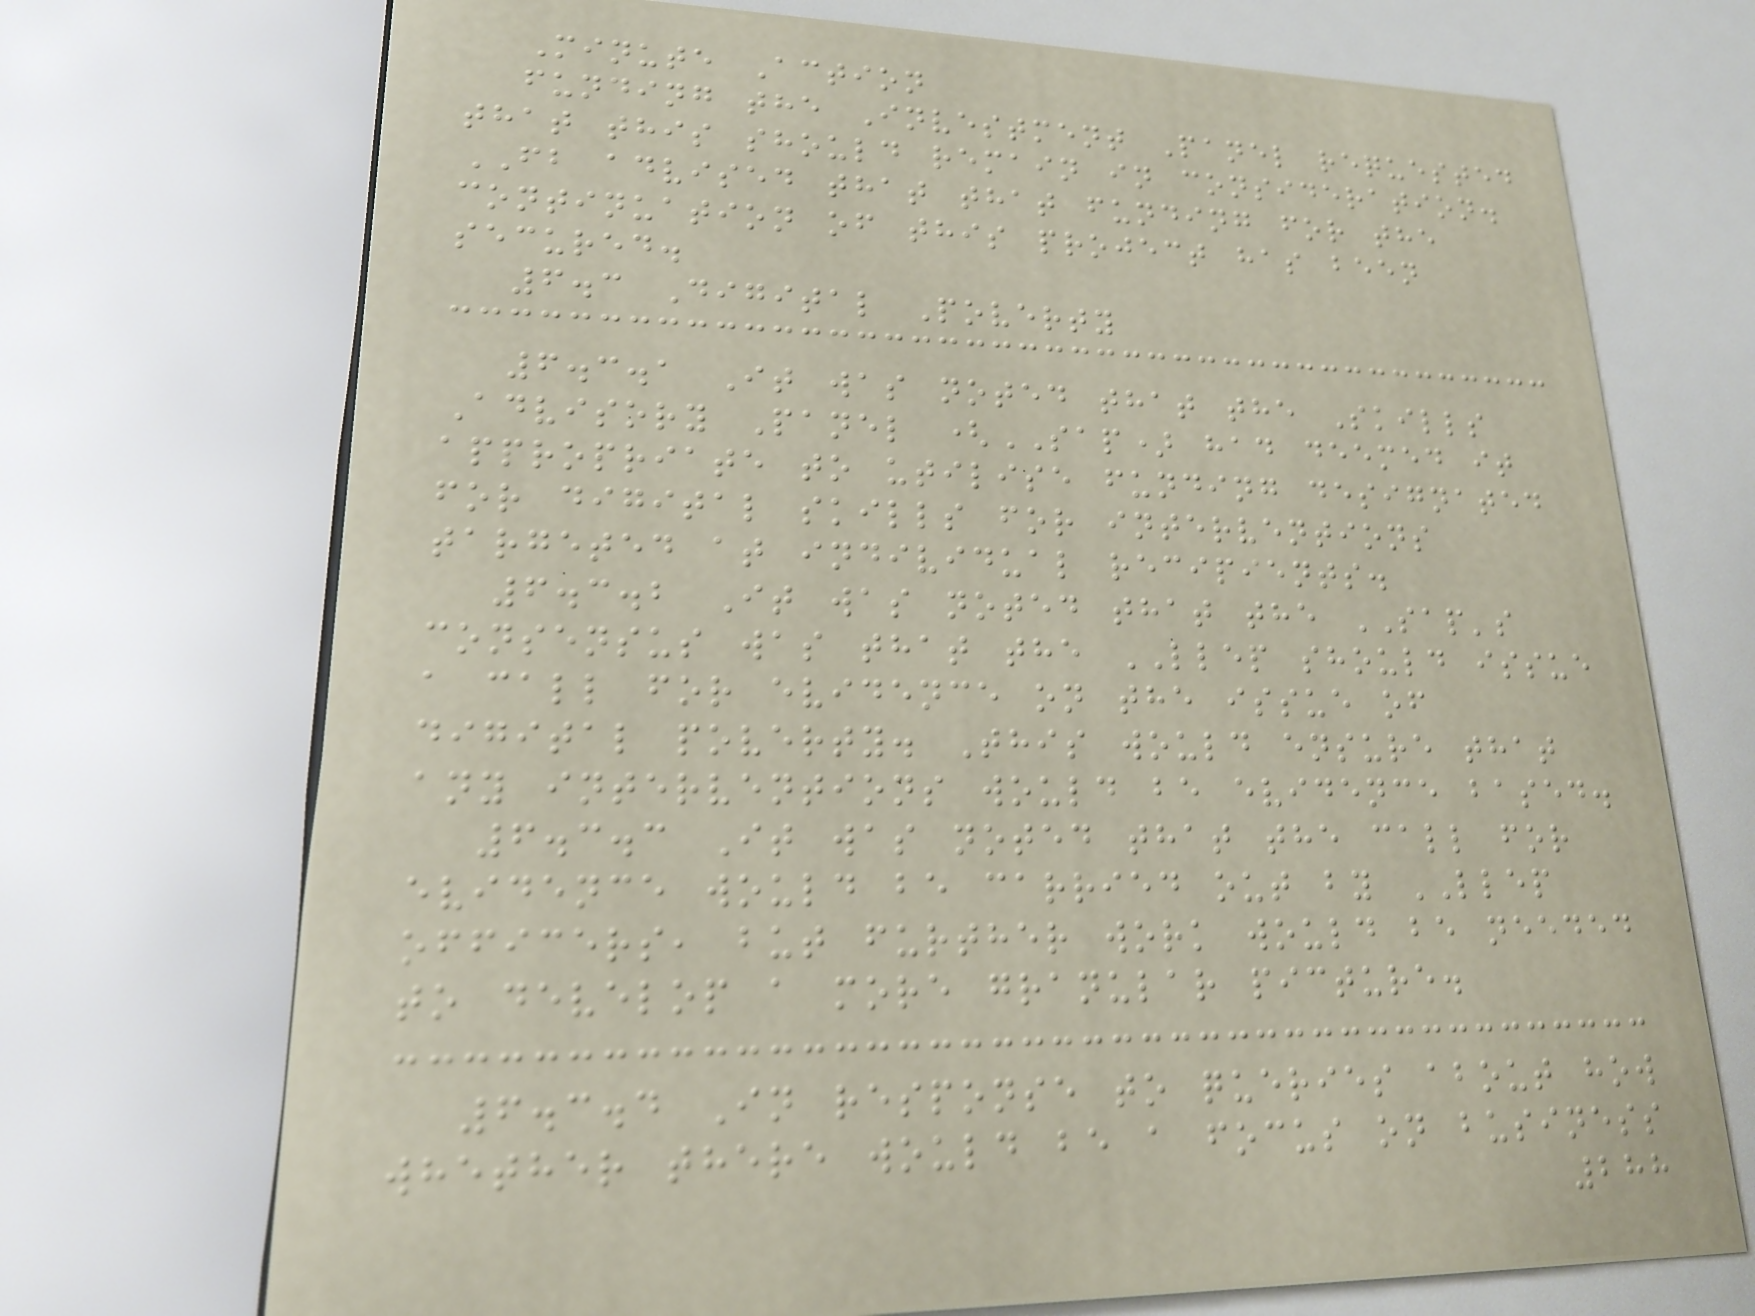Minute Action
funding the Investment Panel requested
that this should remain in consideration.
FB advised that that funding for the
continuation of this project has been
secured.
6.3 Digital Poverty
6.3.1 It was noted that the Skills
Advisory Panel (SAP) had deemed it
appropriate to utilise funding designated
for digital skills for interventions
targeted at individual recipients.
6.3.2 It was noted that the SAP's
consensus was that the LLEP should issue
a call for evidence on the issue of
digital poverty. This would ensure that
any interventions would be evidence based.
6.3.3 It was noted that the call for
evidence would be carried out by LLEP
officers, but further work would be needed
to develop a more granular picture.
6.3.4 In response to queries about how
whether there would be a focus on business
288
